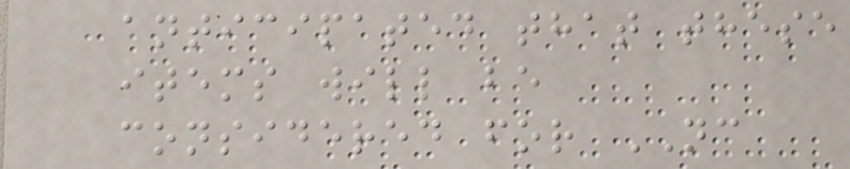anticipated that these
items will be
considered for NC
